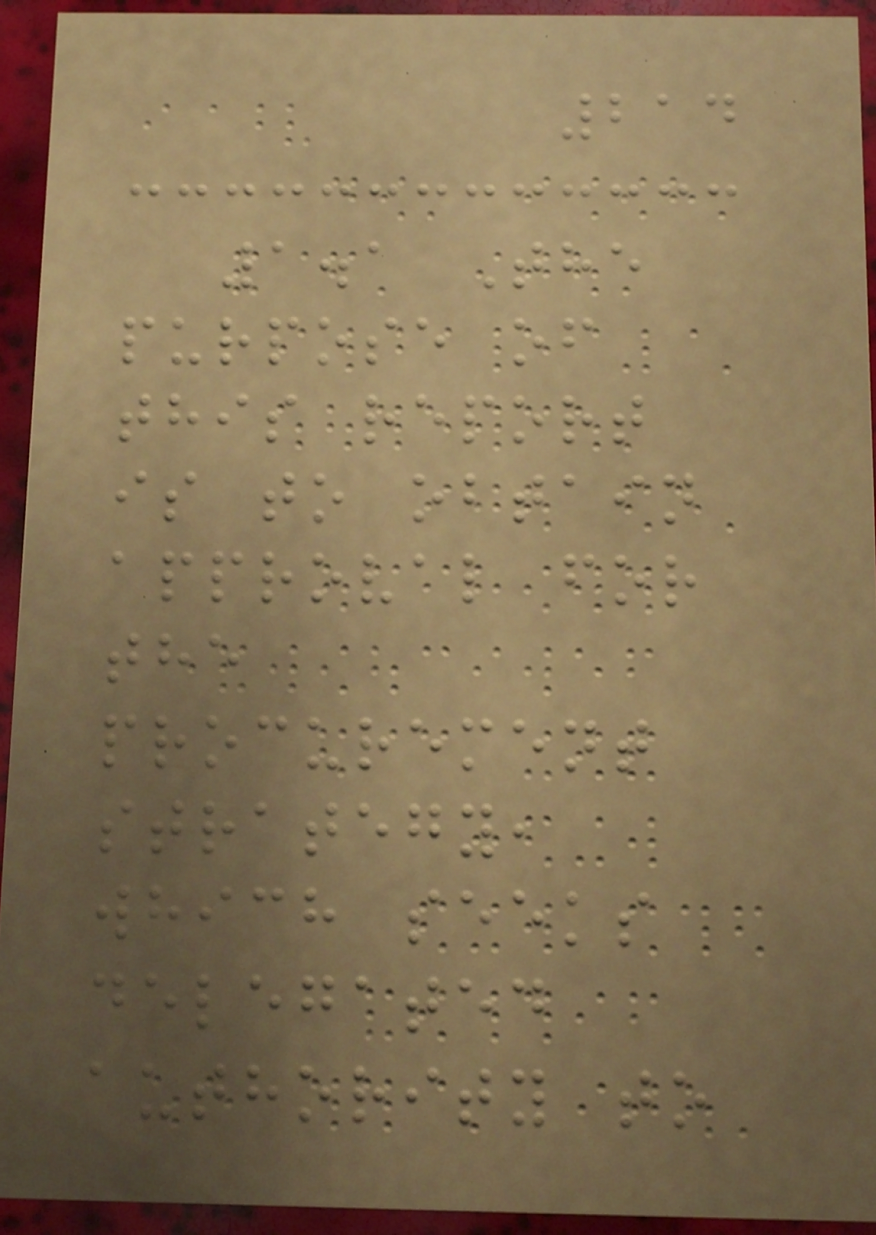214
1.1 The
purpose of
this report
is to obtain
approval for
the
procurement
strategy,
which seeks
delegated
authority to
